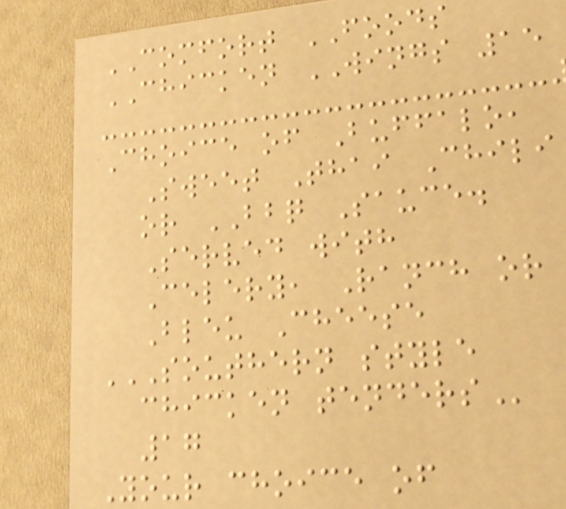COMFORT FOODS
CHICKEN WINGS 15
Choice of Buffalo,
Sweet Thai Chili
or BBQ Sauce.
Served with
Celery, Ranch or
Bleu Cheese
SOUTHERN STYLE
CHICKEN TENDERS
17
Your choice of
